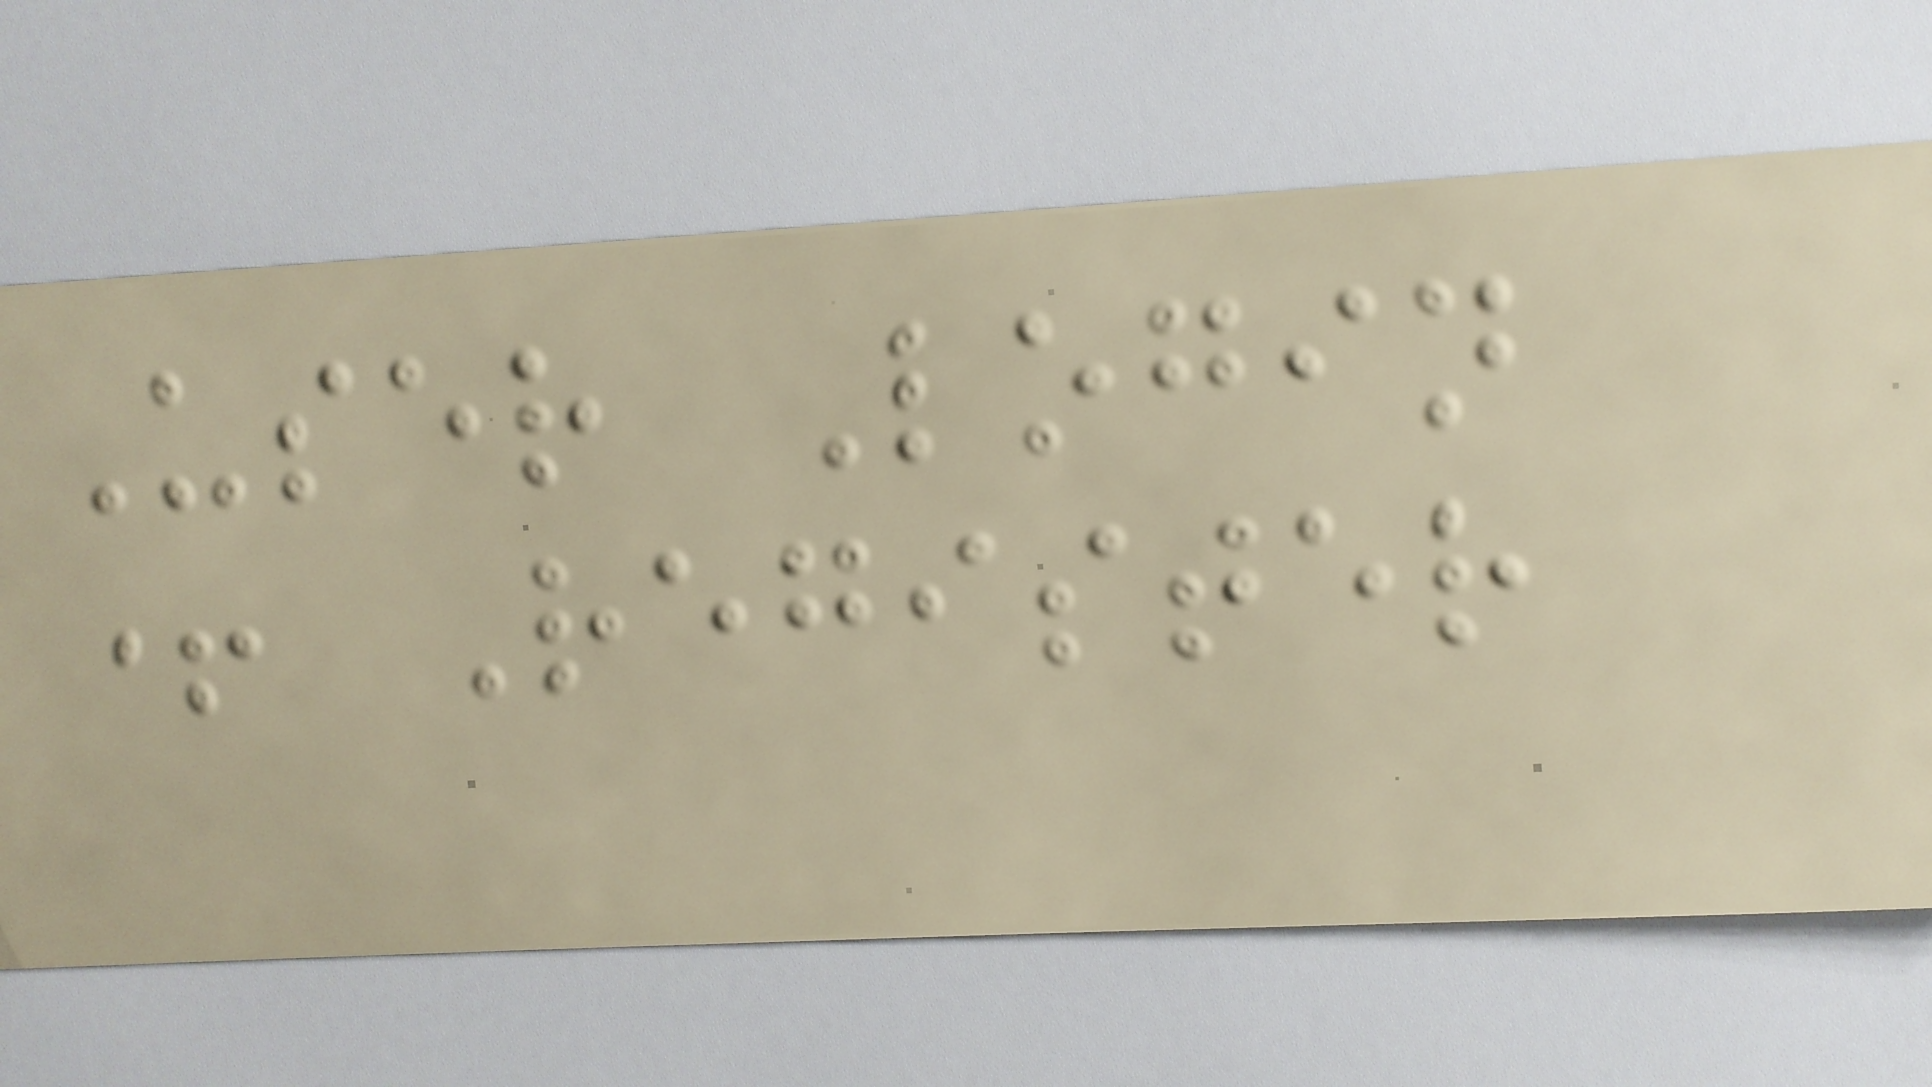User Login
+ Register
